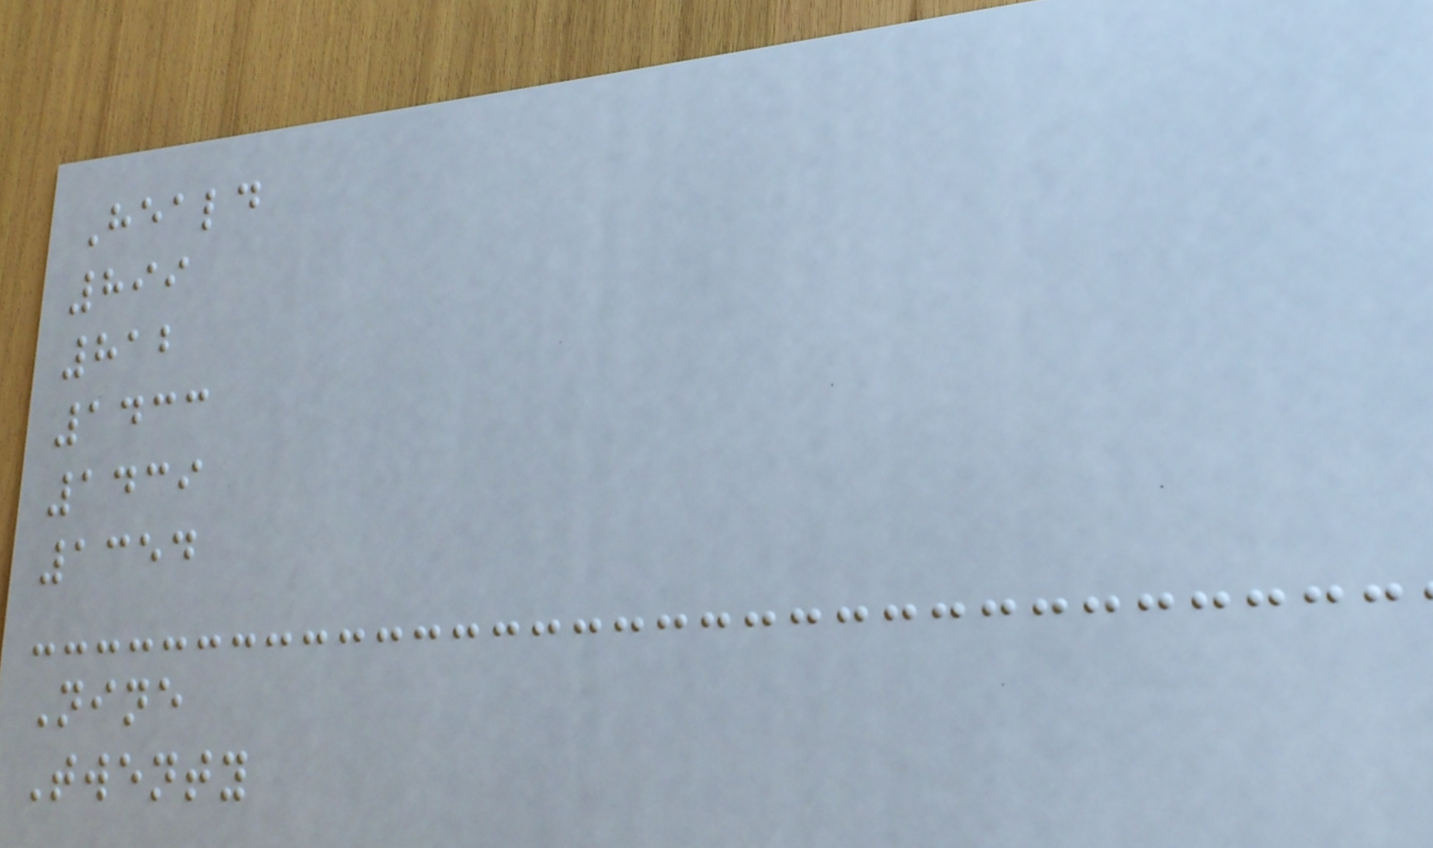Heald
899
812
1433
1439
1354
Nine
Twenty
